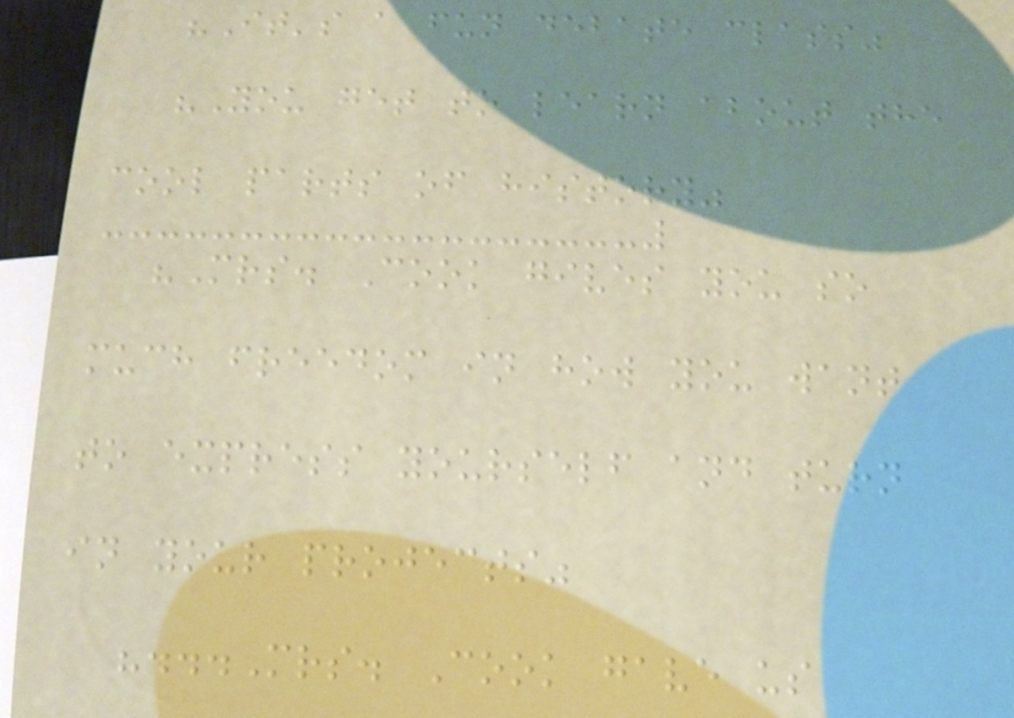"It's a fun debate class"
"You get to learn about the
cool parts of history"
"Mrs. Cook gives you so
much freedom in how you want
to express yourself and turn
in your projects"
"...Mrs. Cook gave us
